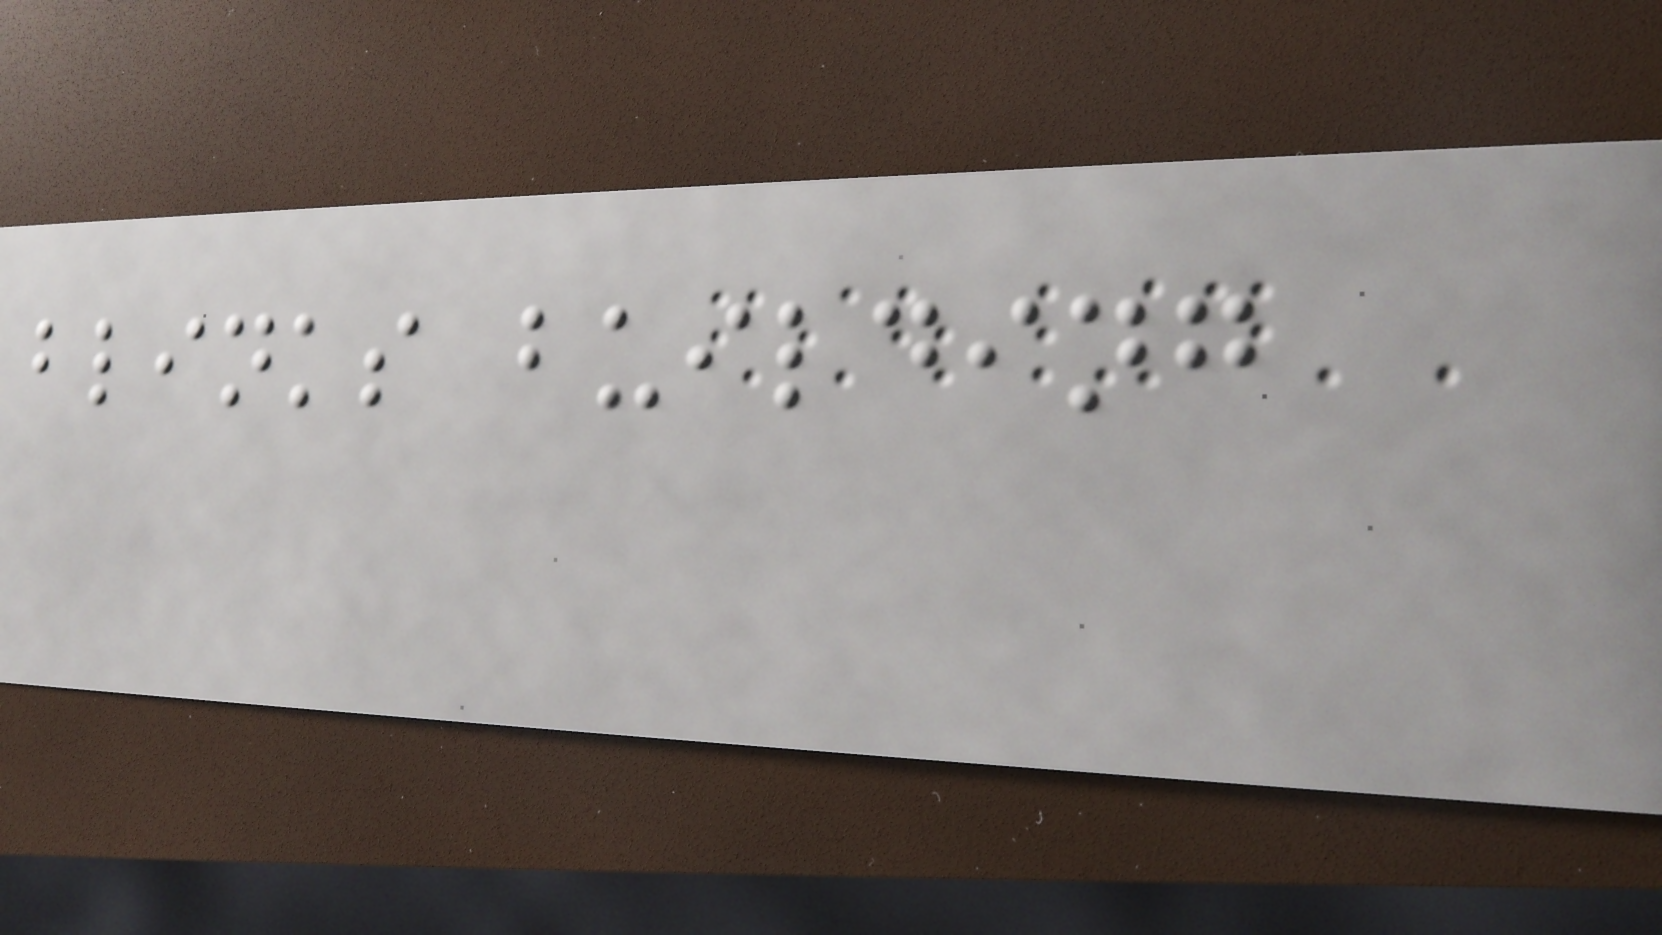blinks building
